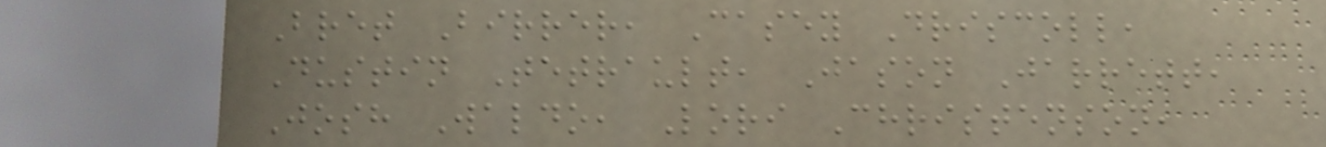Bret Birrer, Casey Driscoll,
Dustin Tetrault, Jason Jarrett,
Josh Waldo, Lori Christenson,
